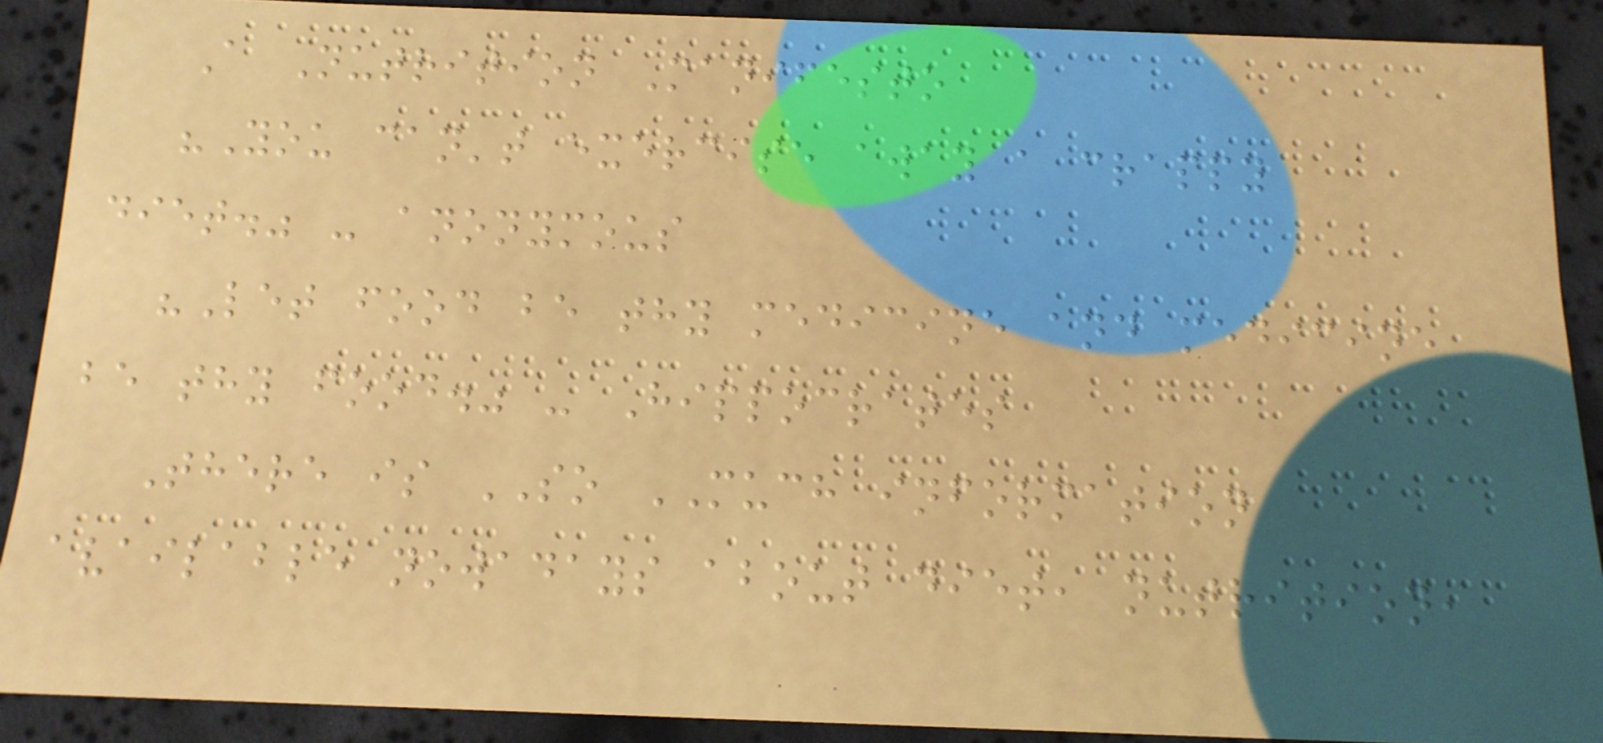A Nutrition Manifesto
"You can't exercise away a crappy
diet." - anonymous
"Let food be thy medicine and medicine
be thy food." - Hippocrates
There is SO MUCH information
available nowadays about diet, nutrition,
